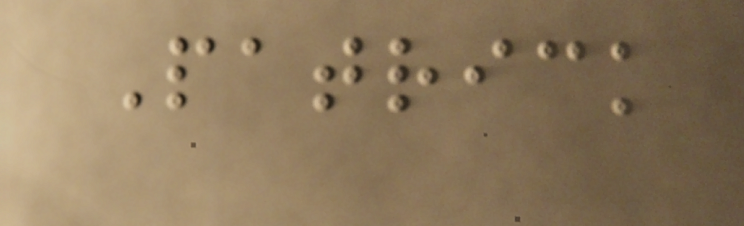Patrick
